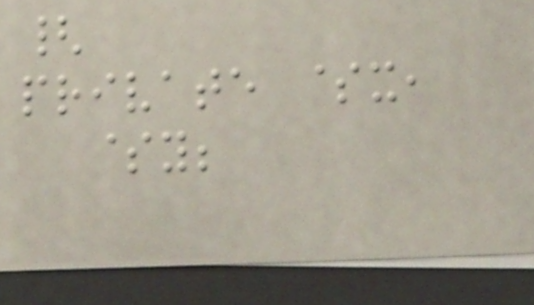{
private $x,
$y;
